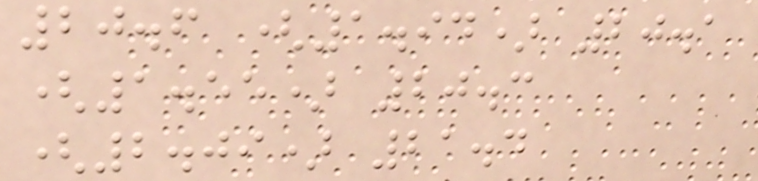20.6 (1.94) 20.1
(1.55) 20.3
(2.09) 21.4
